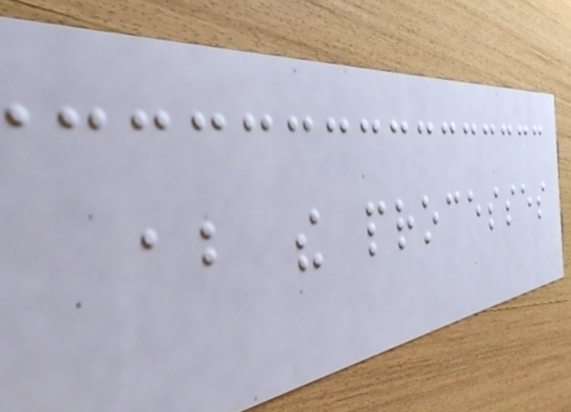about the processes
